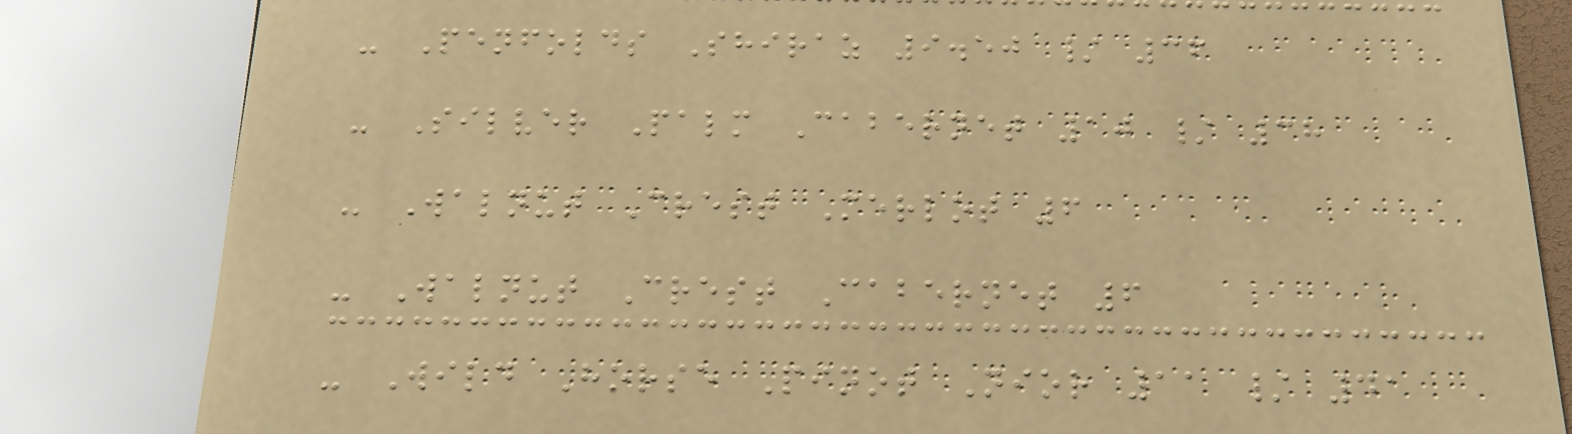- Penfolds Shiraz 9.50 / 36
- Silver Palm Cabernet 10 / 38
- Walnut Crest Merlot 6
- Walnut Crest Cabernet 6
- Wild Horse Pinot Nior 11 / 41
